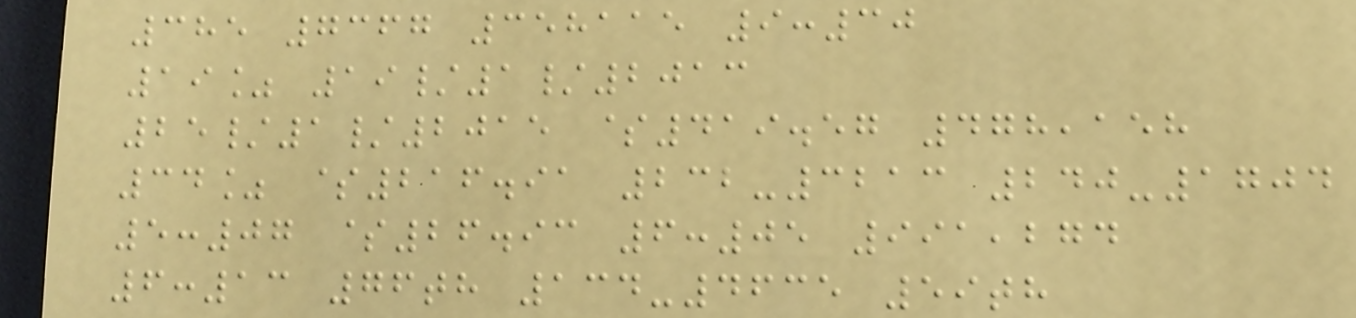385 7367 358115 9:30
19% 19/1/2013
25/1/2015 $419.57 478,158
34% $216.91 232-3213 240-1704
5:07 $26.93 6:05 991,274
6:13 76th 134-4635 59th
